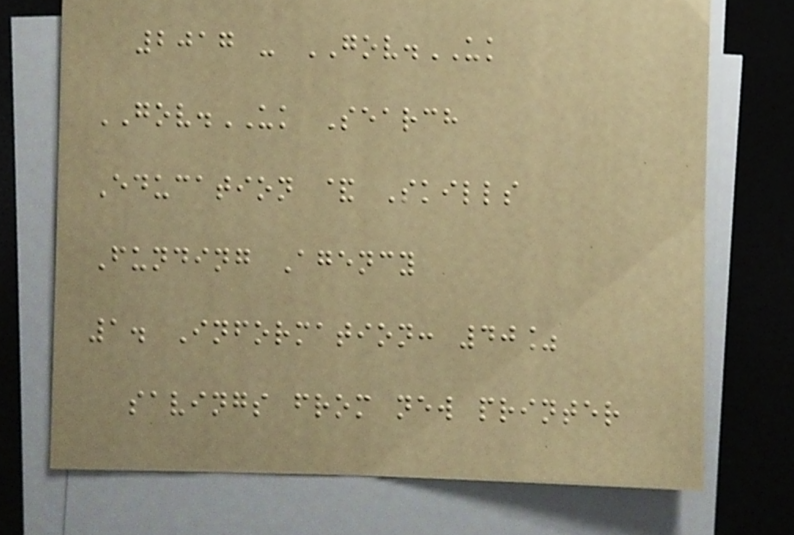2017 - GOV.UK
GOV.UK Search
Education & Skills
Funding Agency
1. Information: 40%
savings from new printer
